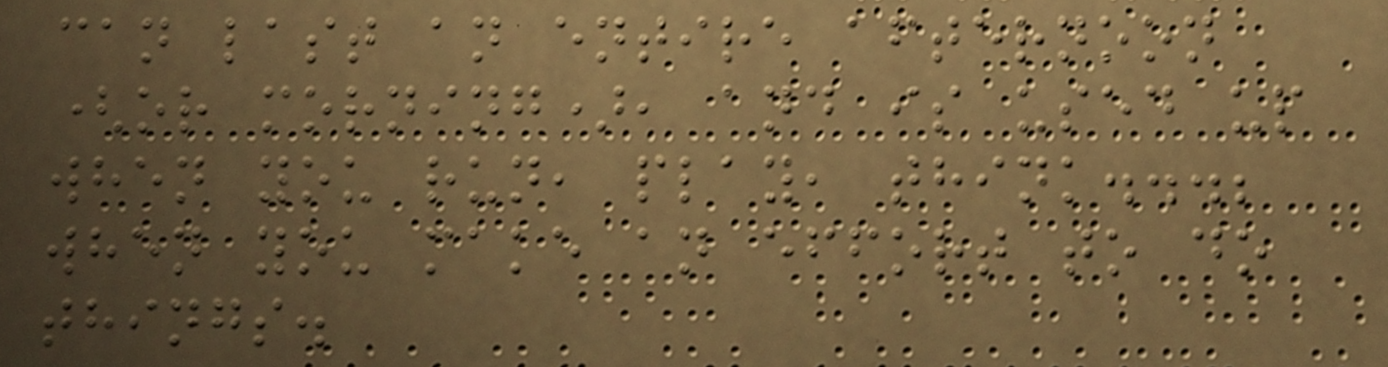can last an entire afternoon
(or morning), and is used up
when you run, play, think...;
when you make an effort to do
things.
